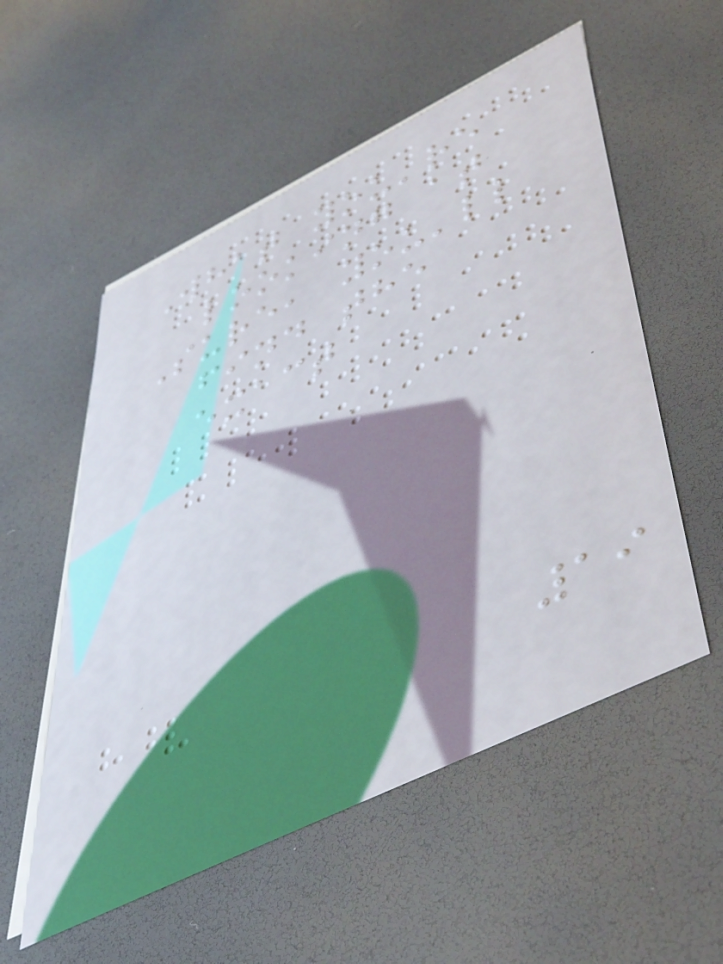What you're
looking at
Sure, you'll
find the
exact
19
